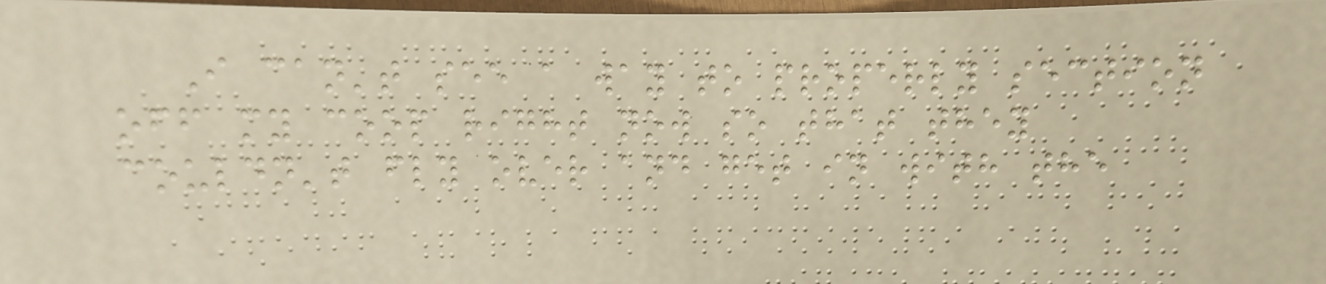I can't see a way to properly section
off my coop right now so that they
couldn't fly over and get in with the
